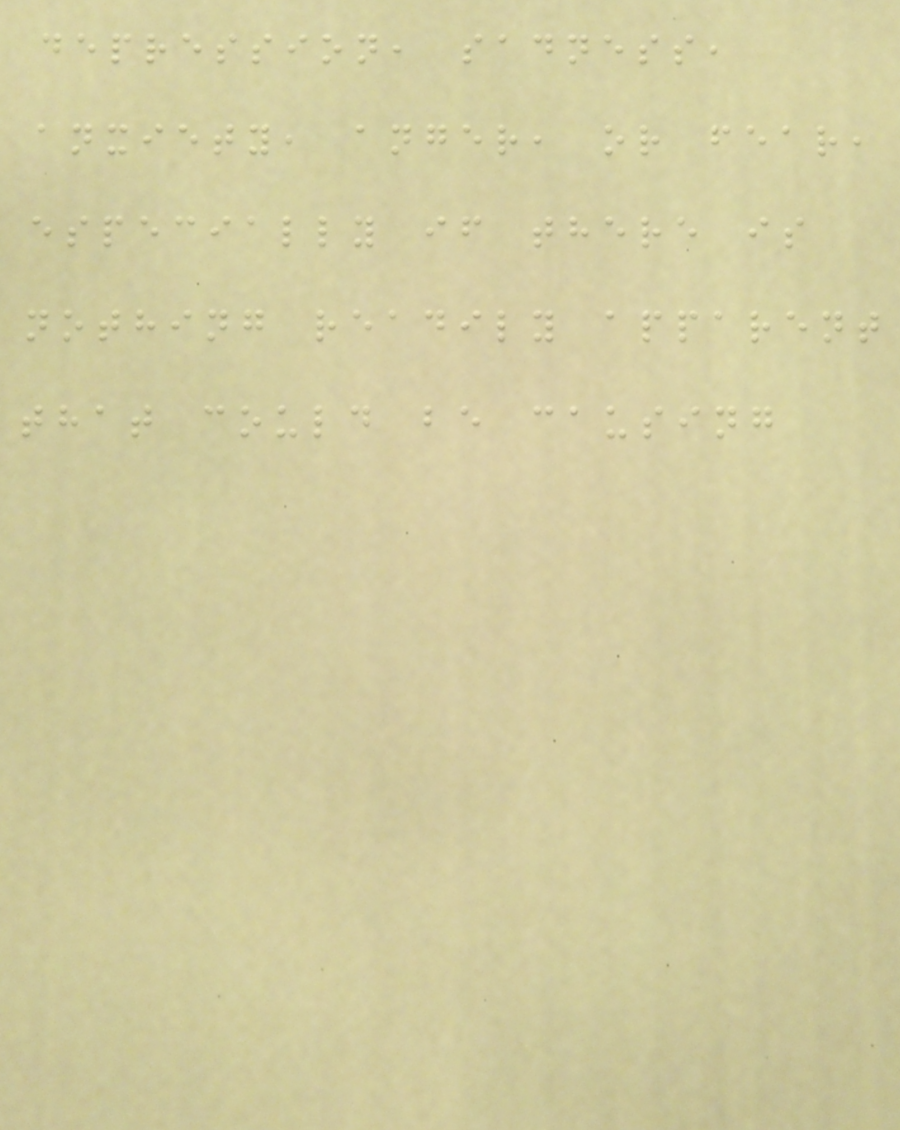depression, sadness,
anxiety, anger, or fear,
especially if there is
nothing readily apparent
that could be causing
